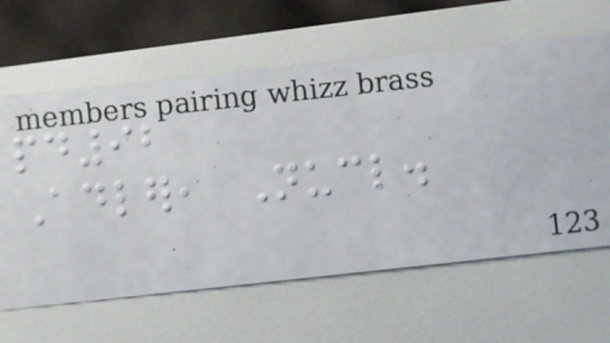pd92
Adler, Nucl.
